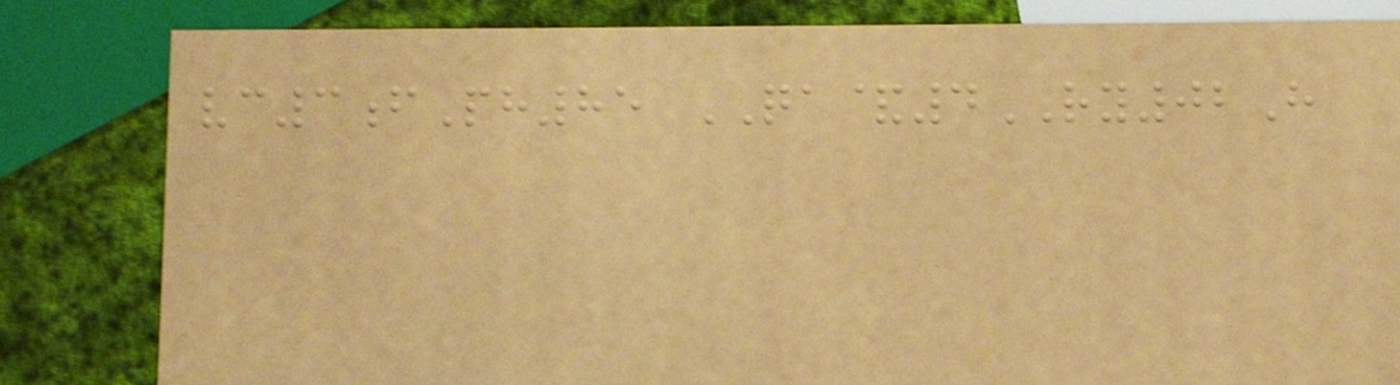vc3fPh85 QA&4RY02H
